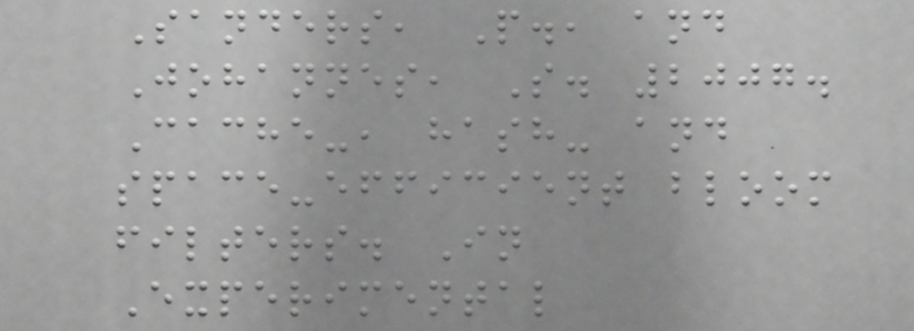Sanders, P., and
Johannes, S. 2007.
Cache-, hash- and
space-efficient bloom
filters. In
Experimental
